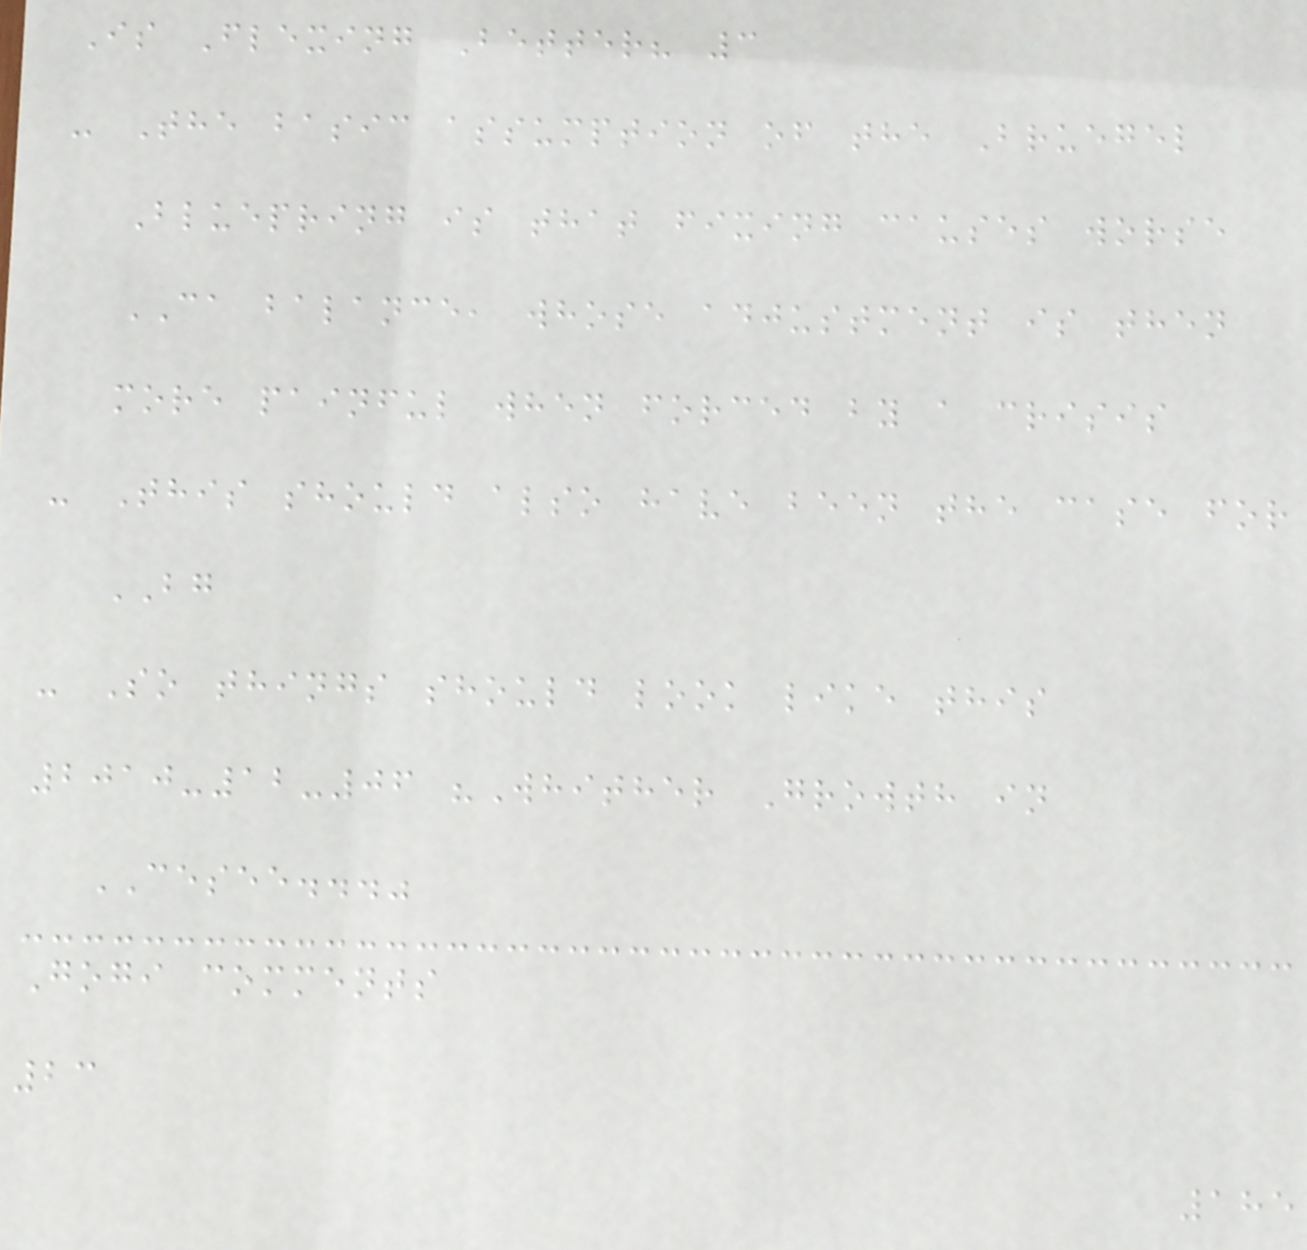Is Flexing Better? 3
- The basic assumption of the Bruegel
Bluepring is that fixing causes worse
CA balance, whose adjustment is then
more painful when forced by a crisis
- This should also have been the case for
BG
- So things should look like this
2010-12-06 "Whither Growth in
CESEE..."
Gogi comments
23
185
